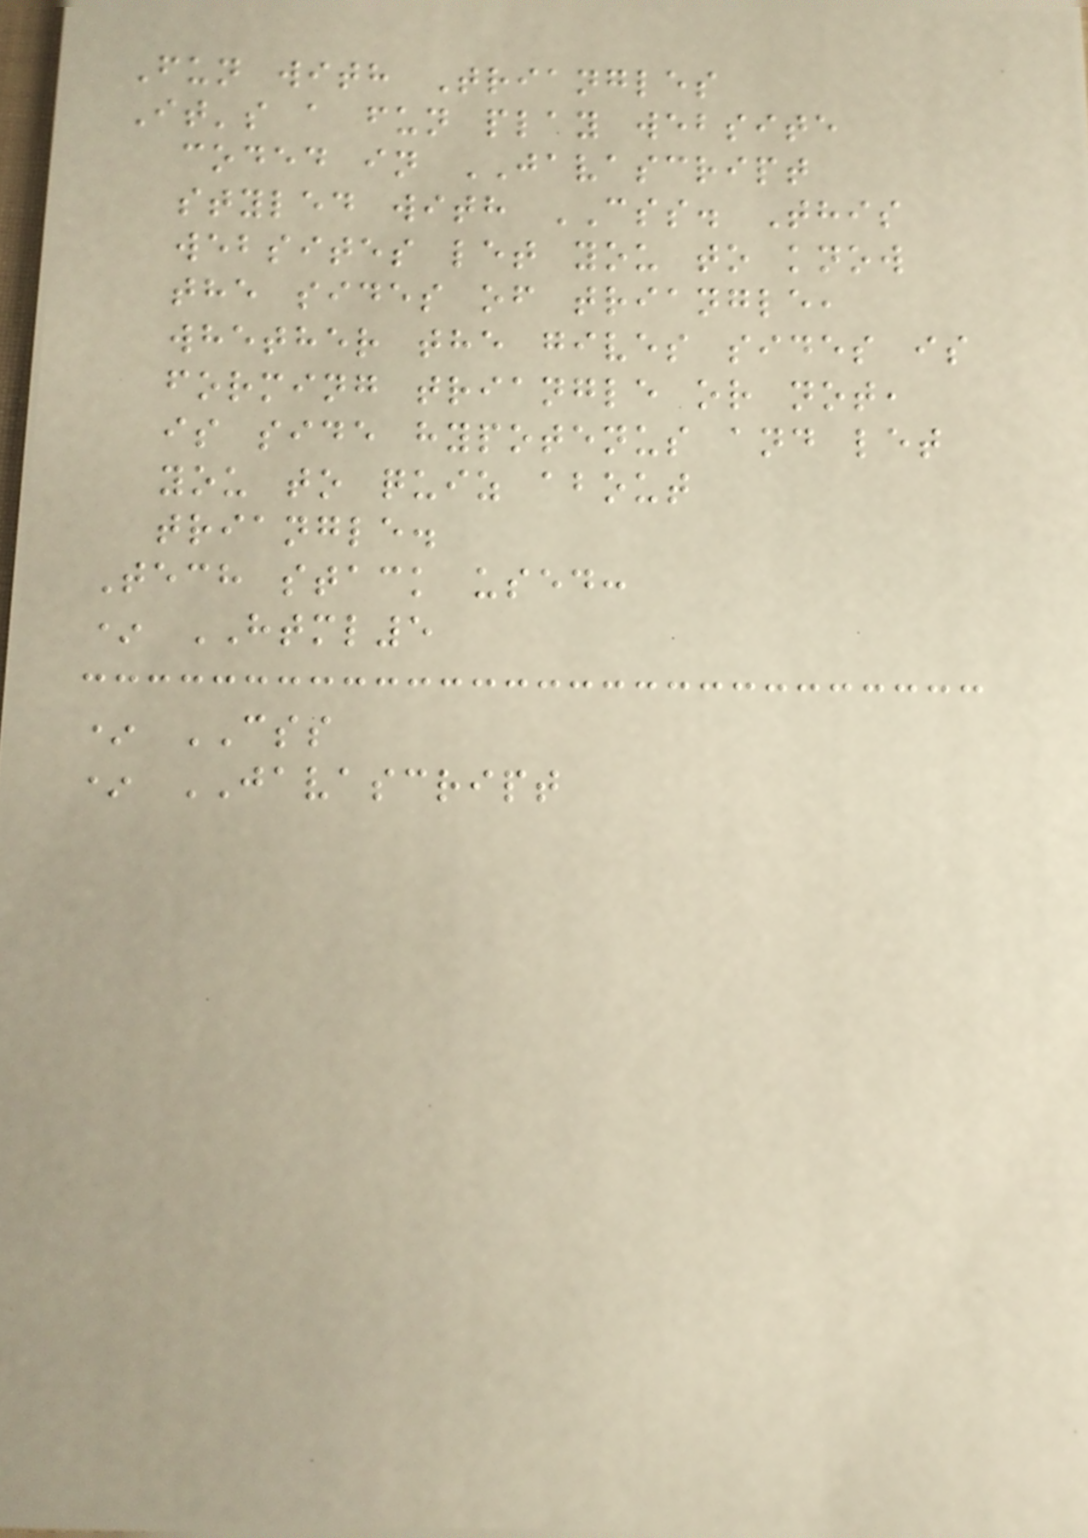Fun with Triangles
It's a fun play website
coded in JAVASCRIPT
styled with CSS. This
websites let you to know
the sides of triangle,
whether the gives sides is
forming triangle or not,
is side hypotenus and let
you to quiz about
triangle.
Tech stack used:
* HTML5
* CSS
* JAVASCRIPT
